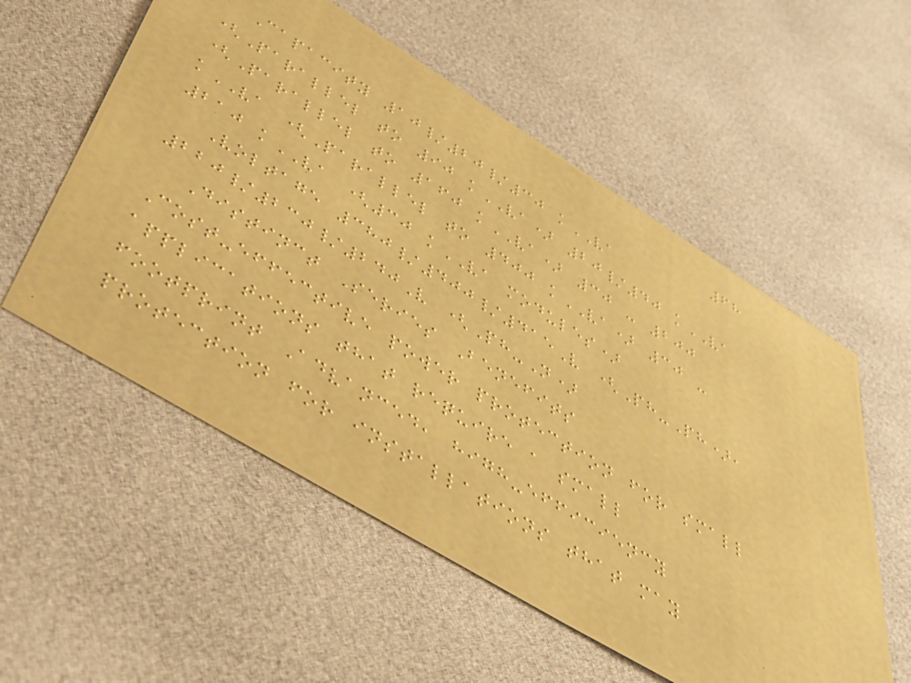68
Capacity 10/20/30 kVA
(Parallel to 90 kVA) 20/40 kVA
(Parallel to 160 kVA) 30 - 200
kVA (Parallel to 400 kVA) 30 -
210 kVA (30 kVA modules)
Voltage 380/400/415V (Ph-Ph),
220/230/240V (Ph-N)
Distinct Series Benefits
Cost-effective power protection for small
applications that require a small
footprint Advanced, high-efficiency
protection for installations that may
